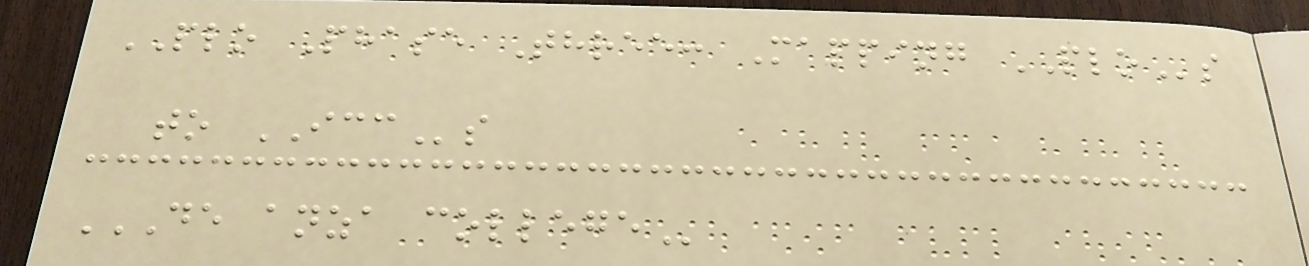PLO Phase Three: Mapping PLOs
to ICCs
DE ANZA COLLEGE
